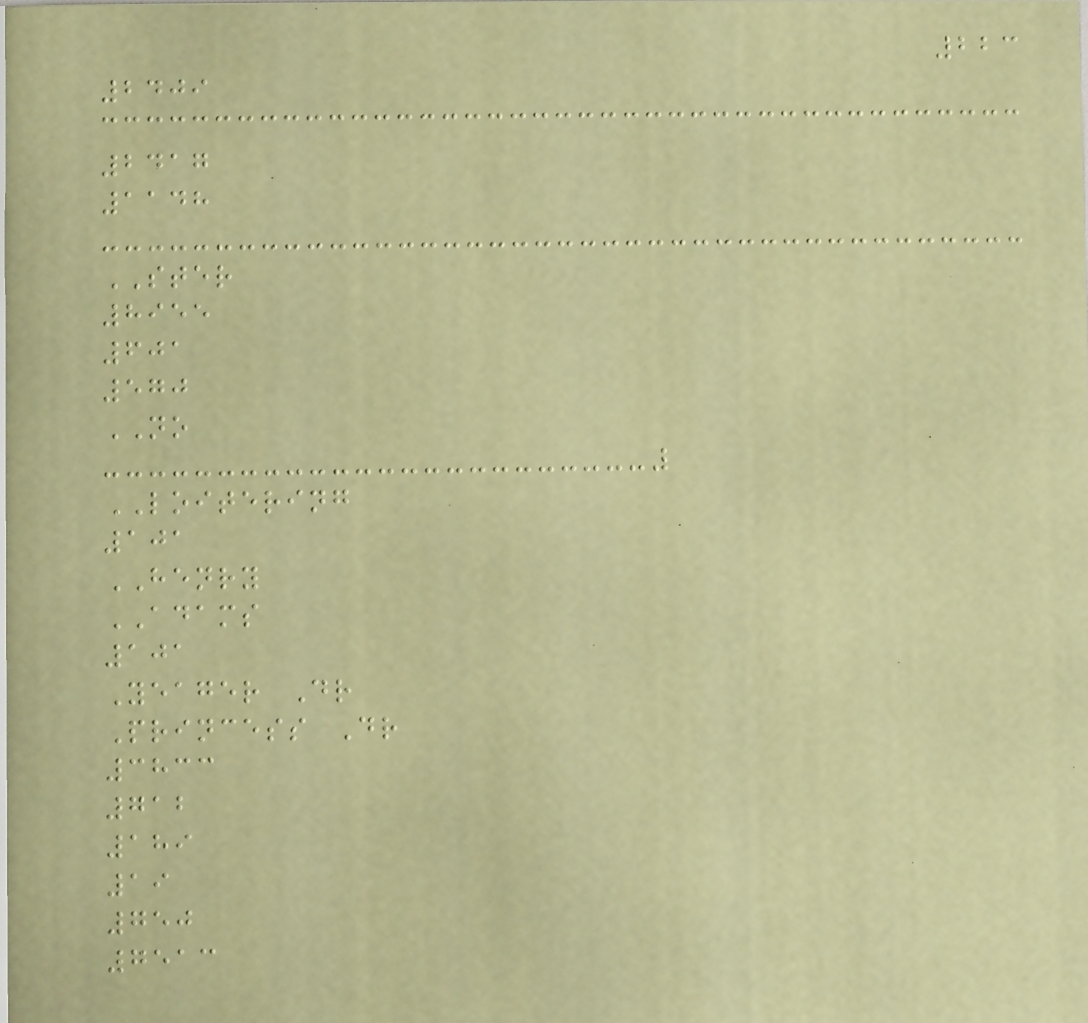223
2409
2417
1148
STER
8955
601
570
NO
LOITERING
101
HENRY
ADAMS
101
Yeager Dr
Princess Dr
3833
712
189
19
750
7513
